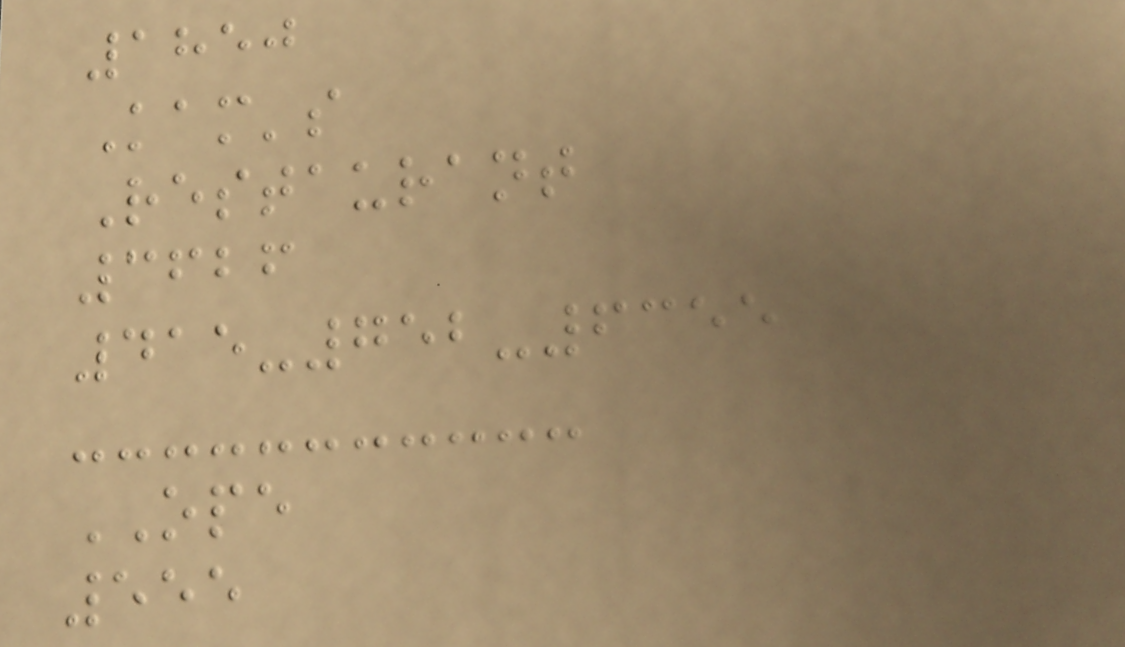1850
Kam's
Restaurant
3626
415-752-6355
OPE
555
